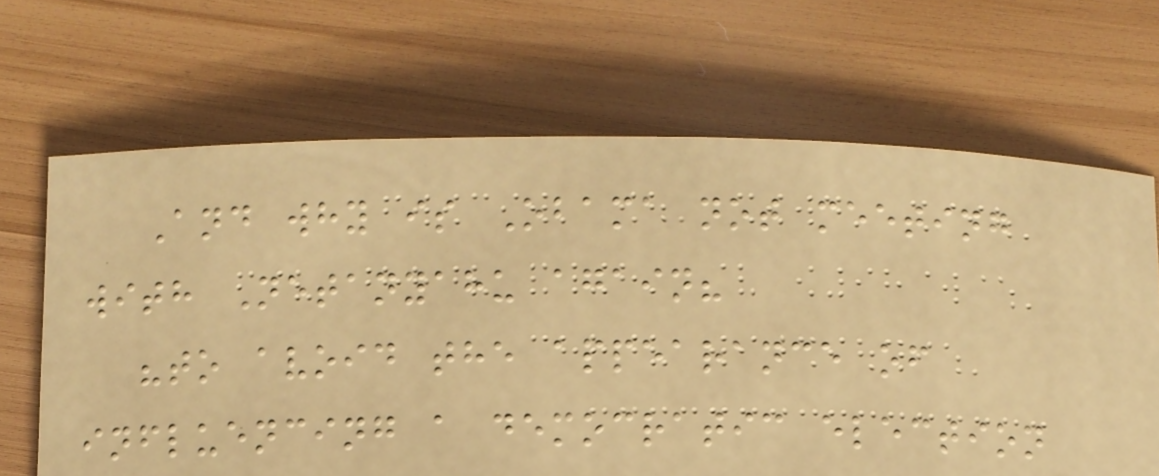And why is Obama not meeting
with Netanyahu again?
"to avoid the appearance of
influencing a democratic election
